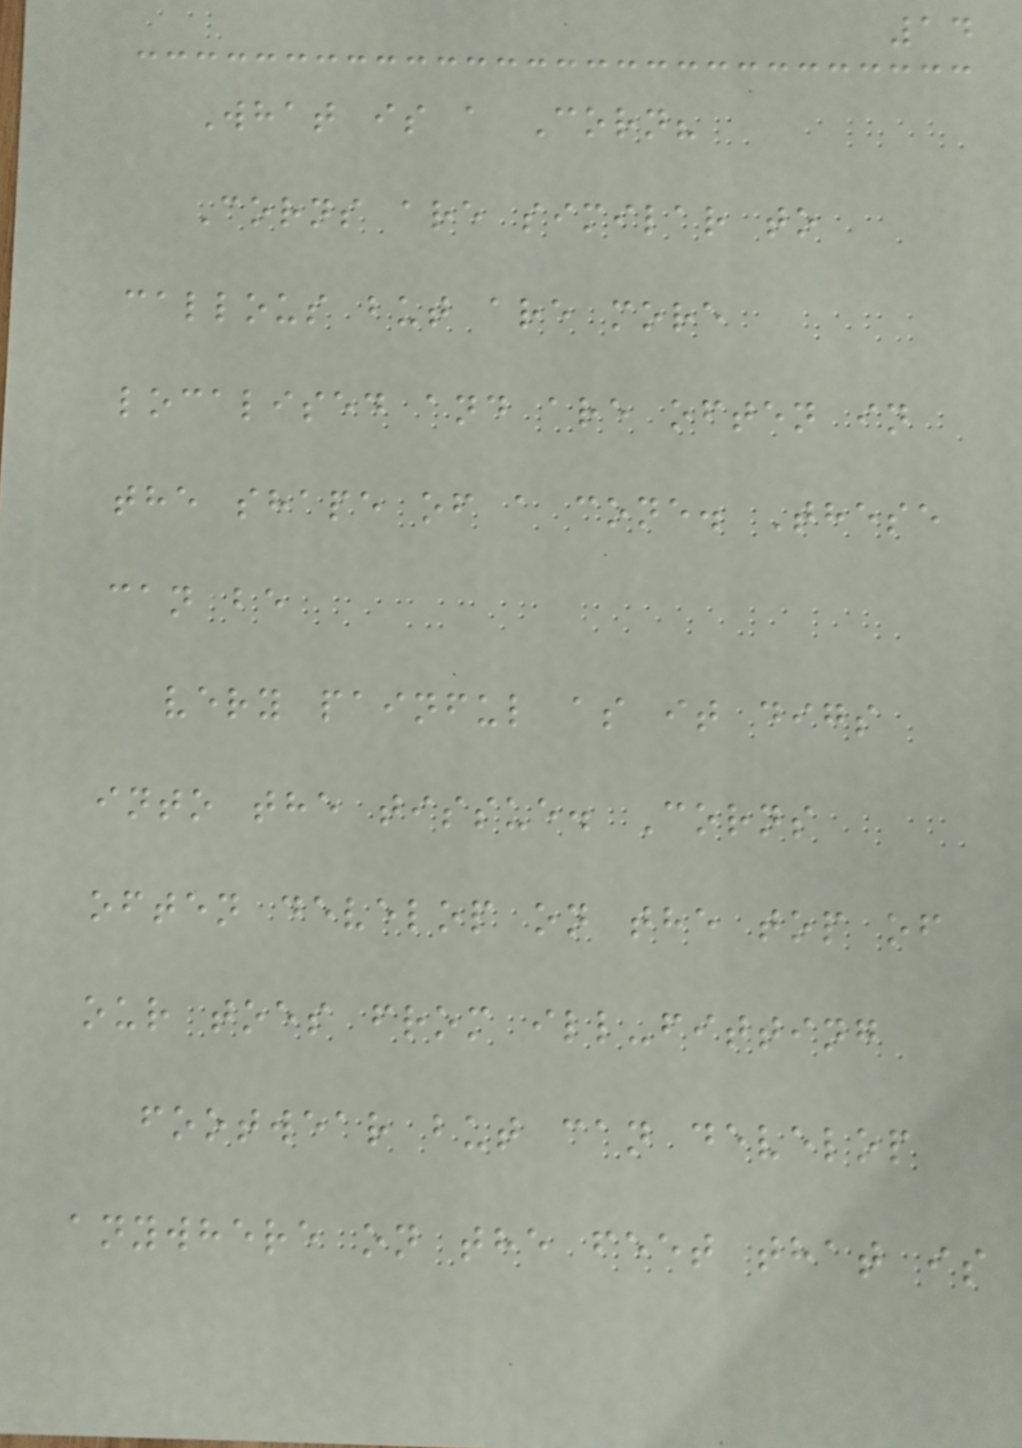14
What is a Corn?
Corns are similar to
callous but are more
localised and are often in
the shape of a cone. These
can be
very painful as it digs
into the tissue. Corns
often develop on the top of
our toes from ill-fitting
footwear but can develop
anywhere on the feet that is
